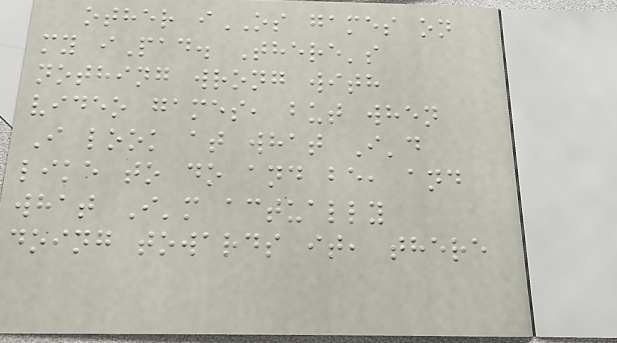other iOS games on
my iPad. There's
nothing wrong with
video games, but when
I look at what I'd
like to do and be, and
what I'm actually
doing towards it, there
